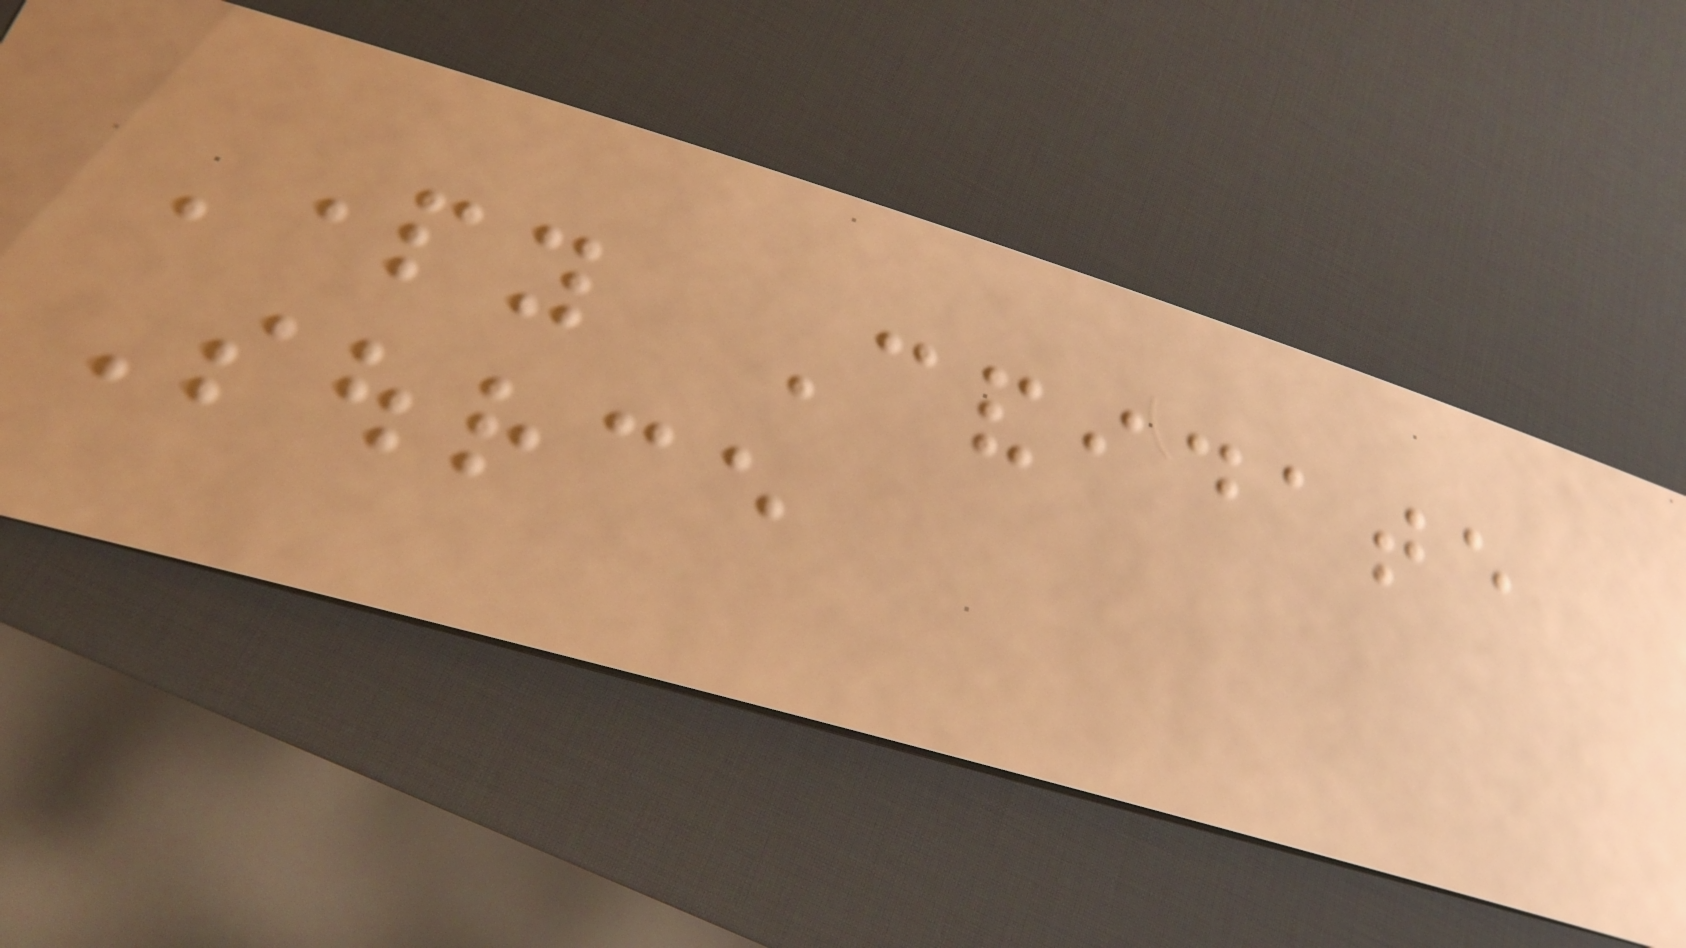Party Candidate
Source
